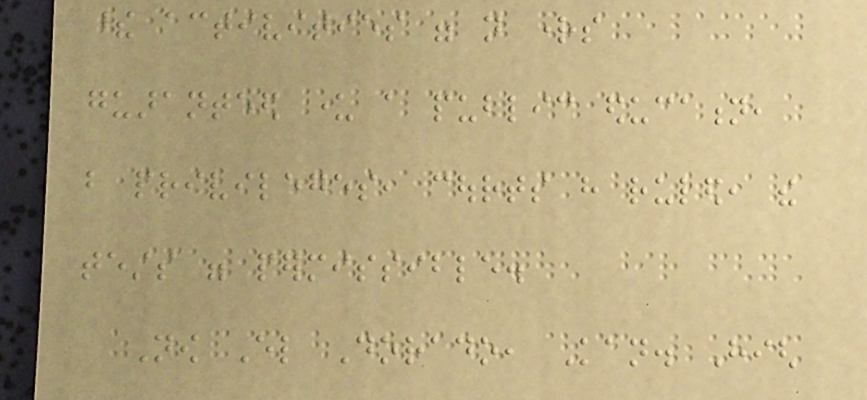these activities were not rights
guaranteed under a public education,
but privileges, courts have ruled, the
tests were permissible.
Now El Dorado, Kan. High
